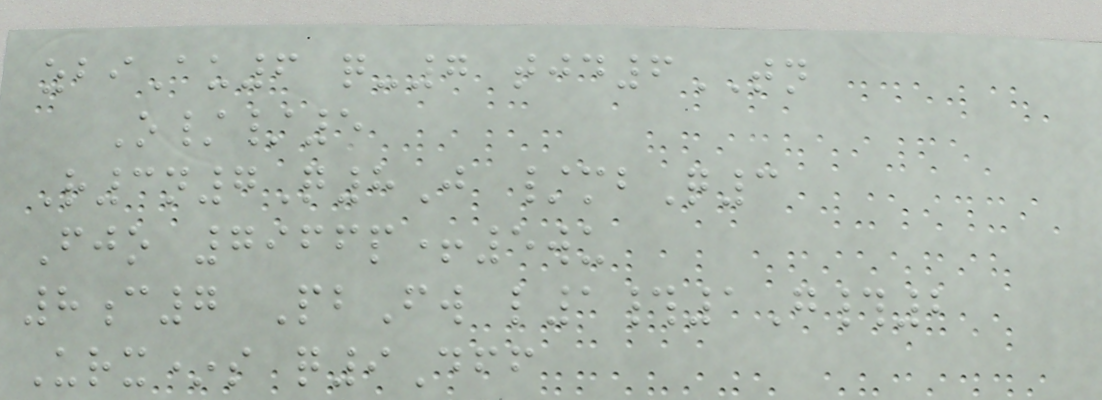zbiAu6 q-7 tjd6TN
O//5
R3n7Q8J /mbQ3
Fjo 7966p+5wu
8c7 PbFw l1#1G#2
Urx*s q9Dff
